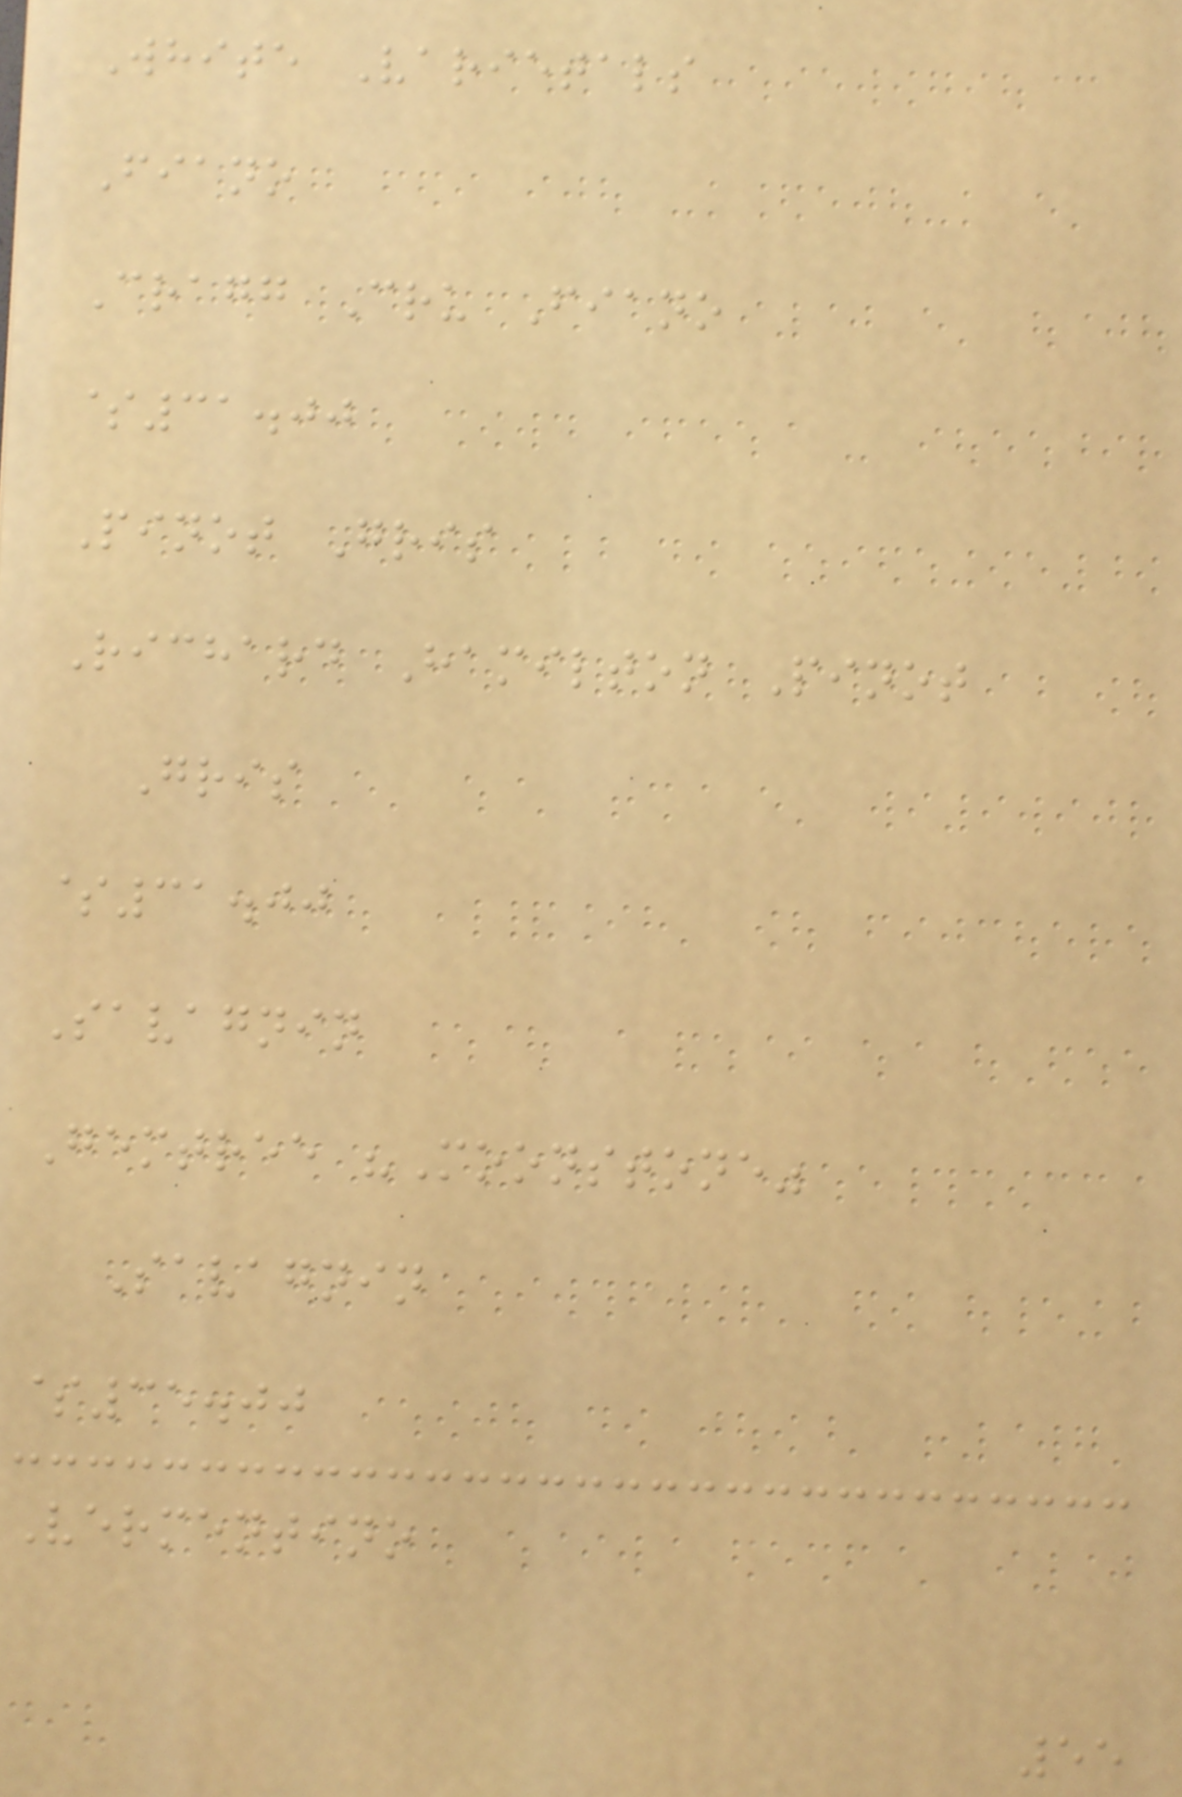White Varietals
Fiano
Cragg Cru Fiano
$31.00
Pinot Gris
Richard Hamilton Pinot
Gris
$31.00
Savagnin
Gemtree "Moonstone"
Savagnin
$35.00
Vermentino
55
